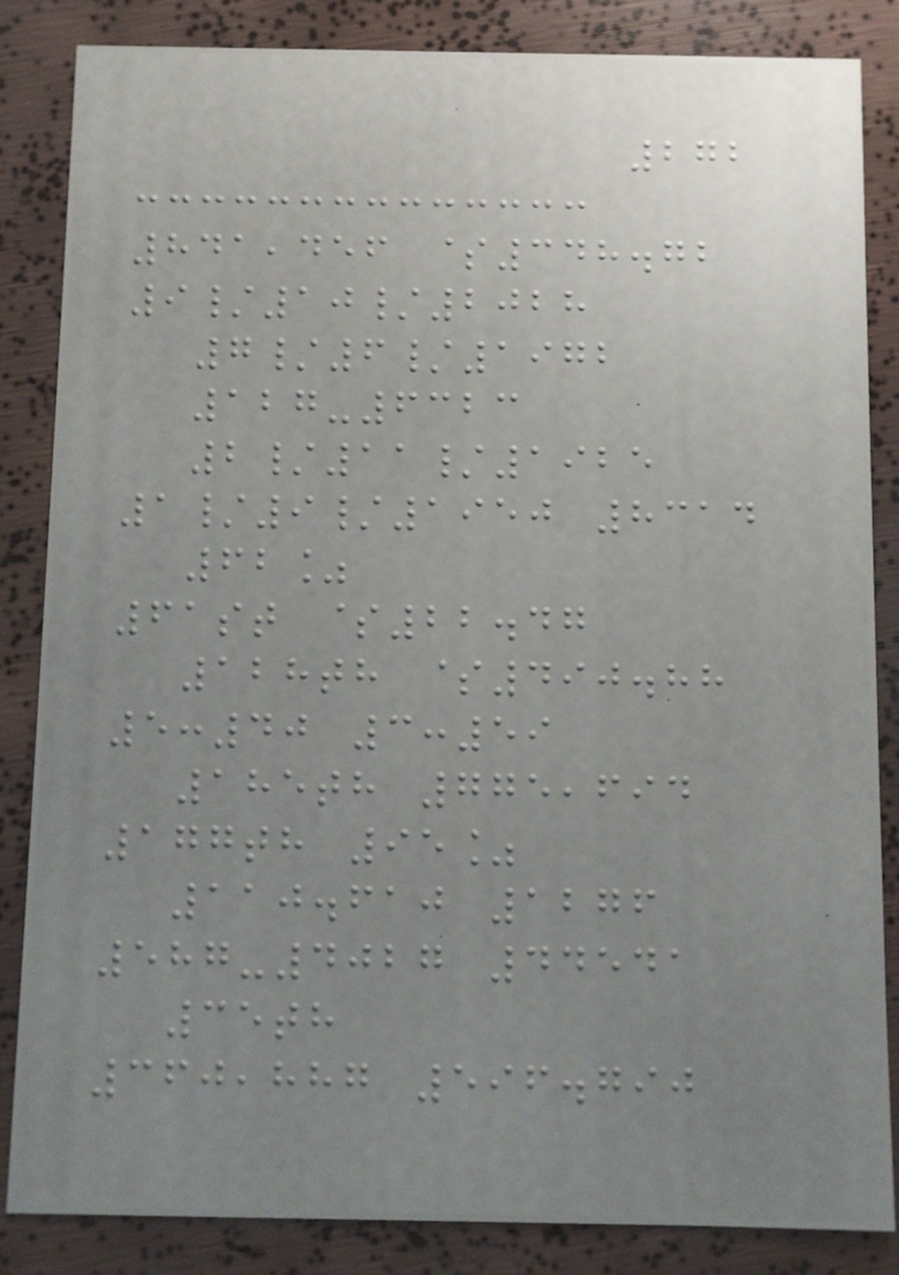272
841,456 $348.72
9/10/2028
7/6/1972
127-6323
2/11/1925
1/9/1950 8314
62%
61st $22.47
128th $490.88
5:40 3:59
185th 775,694
177th 95%
110.610 1276
587-4027 44541
35th
360,887 596.790
